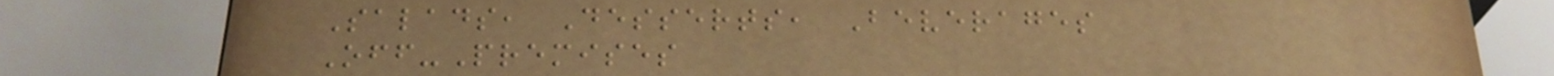Salads, Desserts, Beverages
Off-Premises
